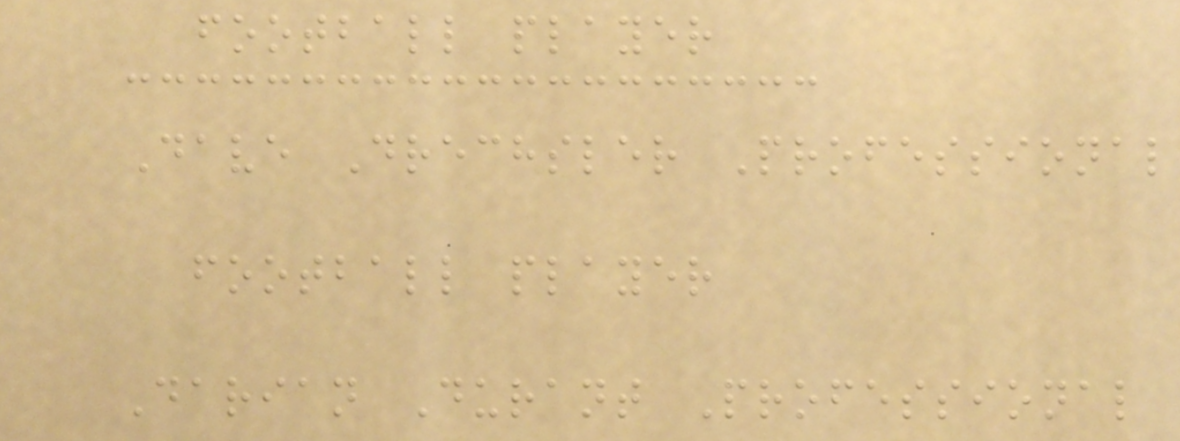football player
Dave Drechsler Professional
football player
Darian Durant Professional
